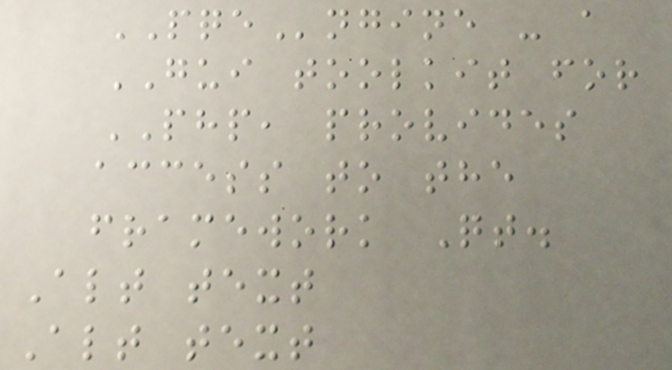PQEngine - a
GUI toolkit for
PHP, provides
access to the
framework Qt.
Alt text
Alt text
